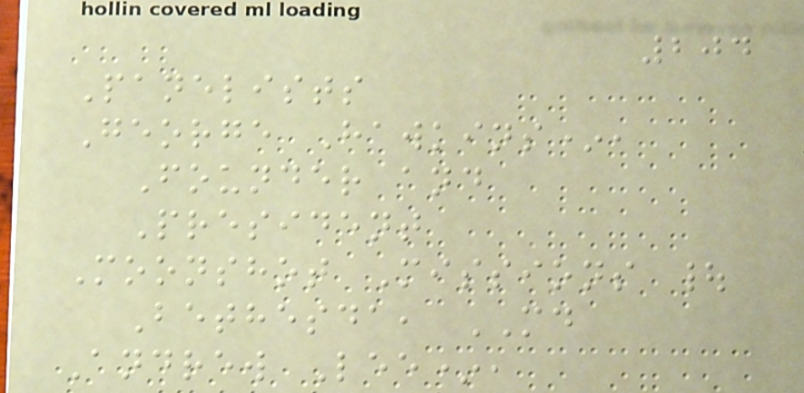204
Panelists
George Hawkins*,
Founder and
President
Moonshot Missions |
Bethesda, MD
Andrew Lee*,
